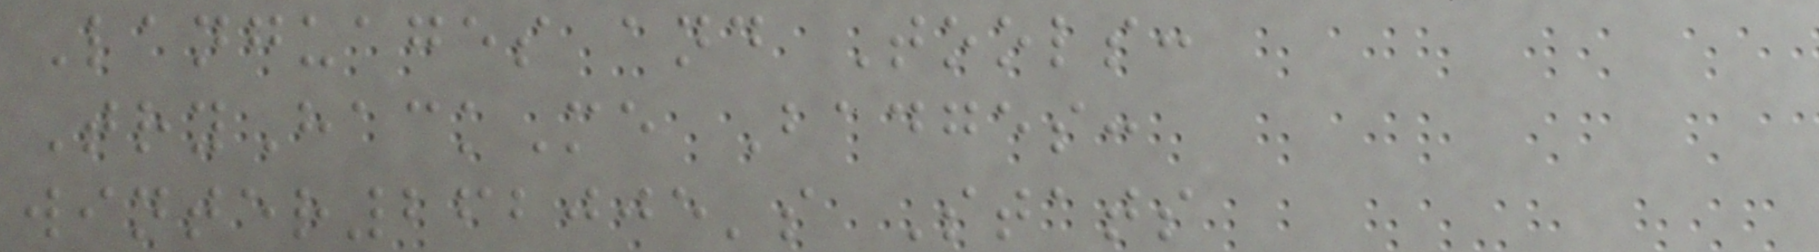Languages and Tools:
TryHackMe Badges:
winter262005's Stats
